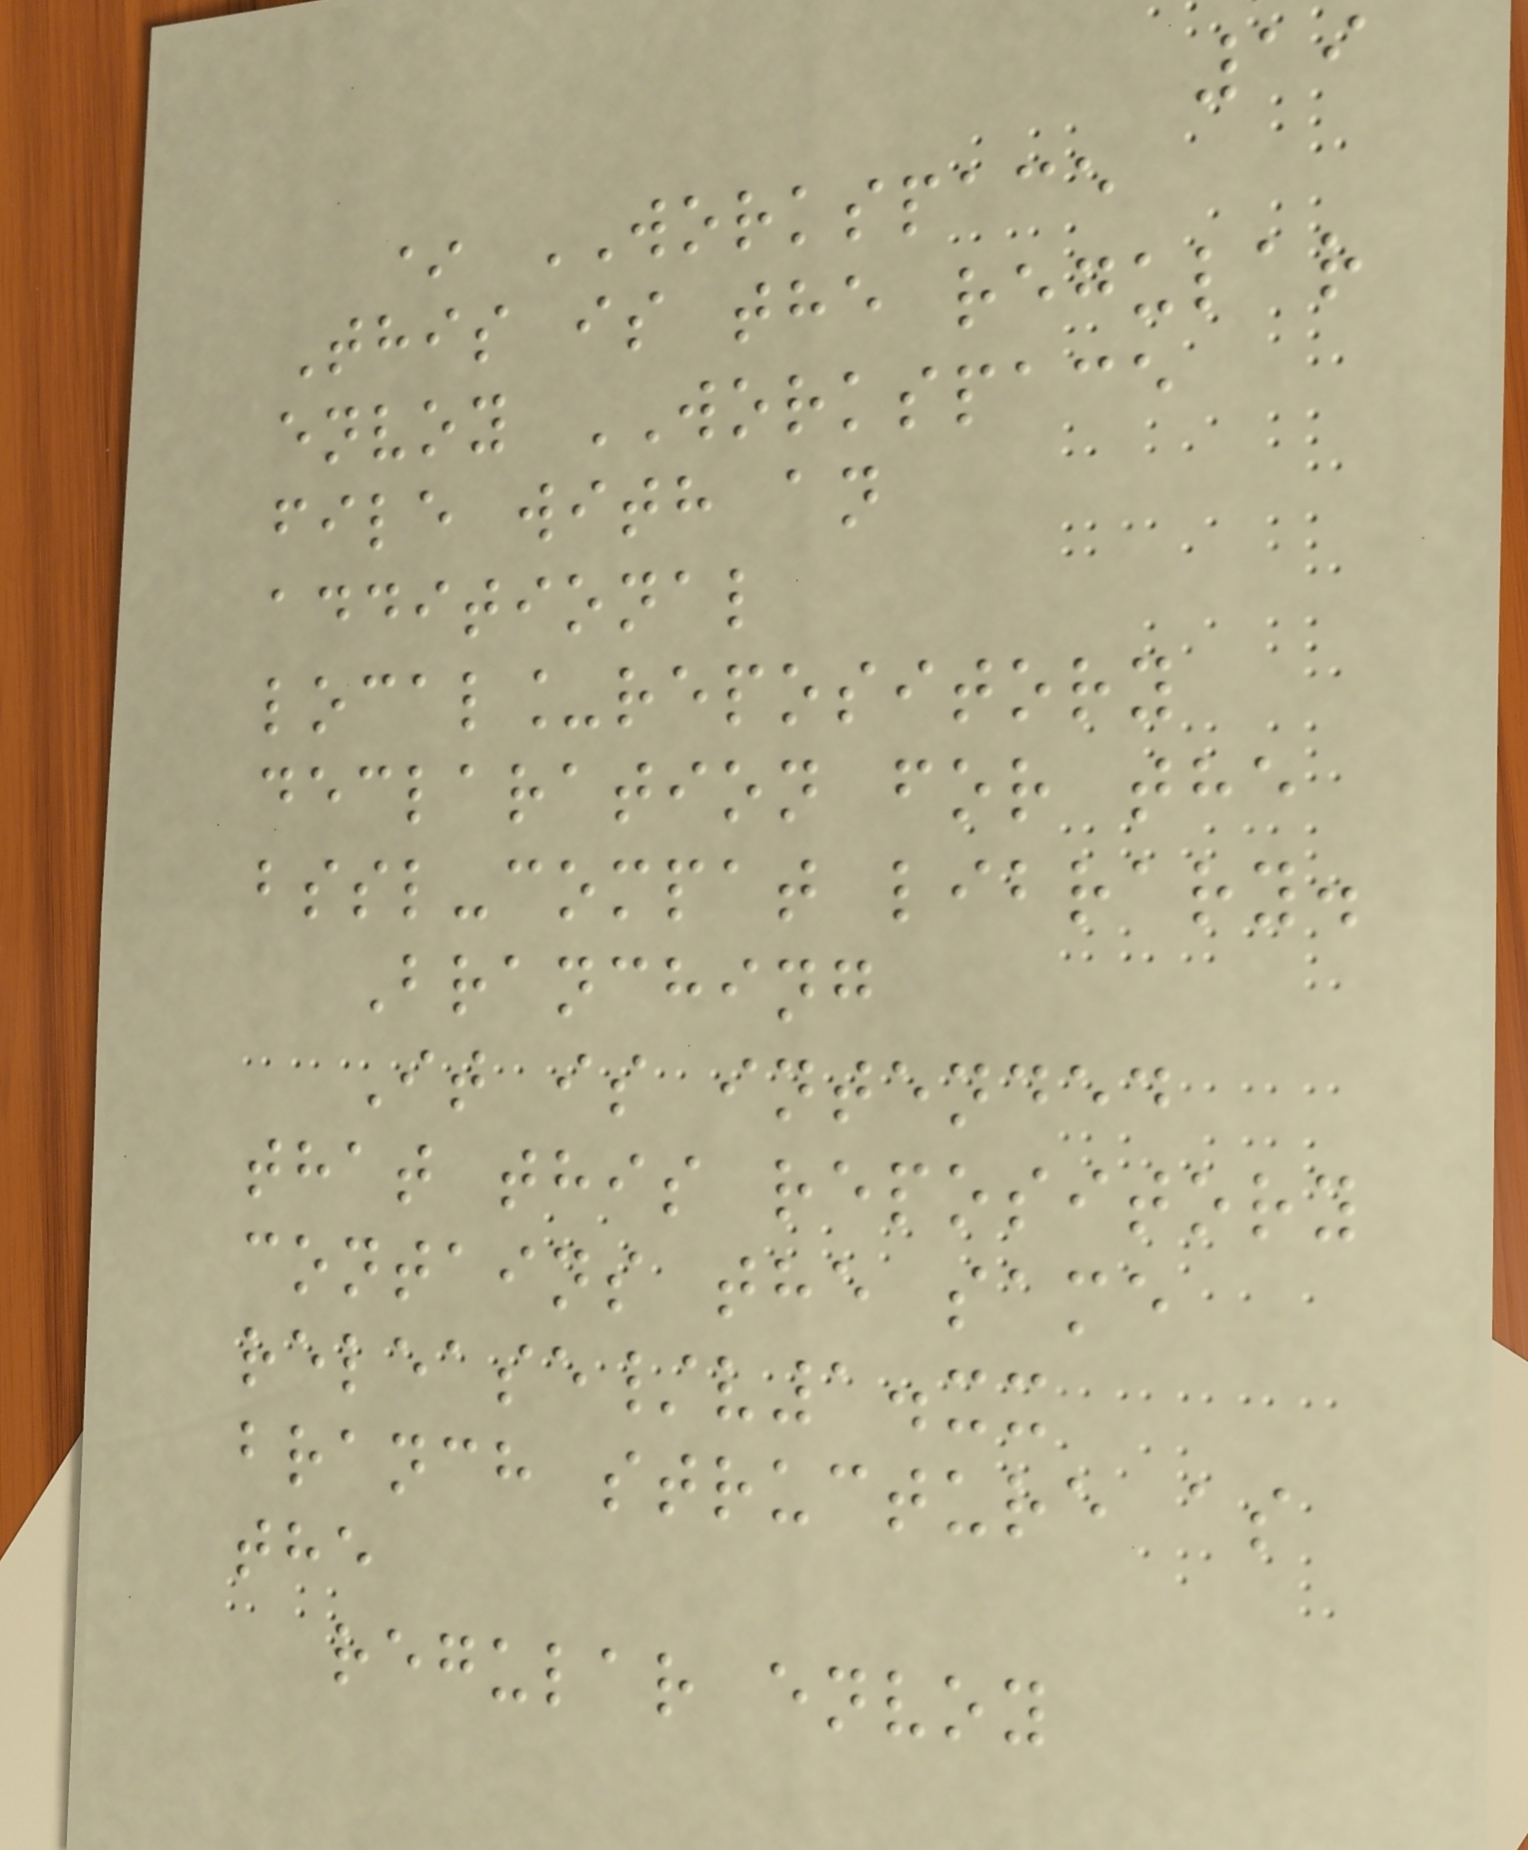19
* WORKSPACE
This is the regular
envoy WORKSPACE
file with an
additional
local_repository
declaration for the
bssl-compat library.
Branching
It is intended
that this repository
contains the same
release/v1.xx
branch structure as
the
regular envoy
